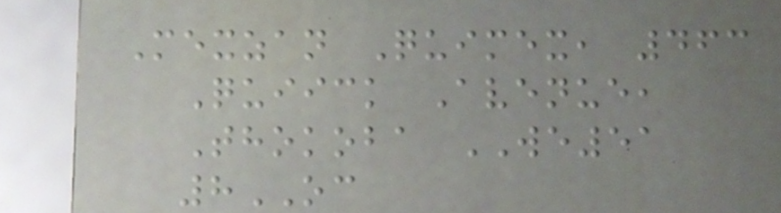Mexzan Quimex, 463
Quiick Avenue,
Thokoba WE51
8OC
